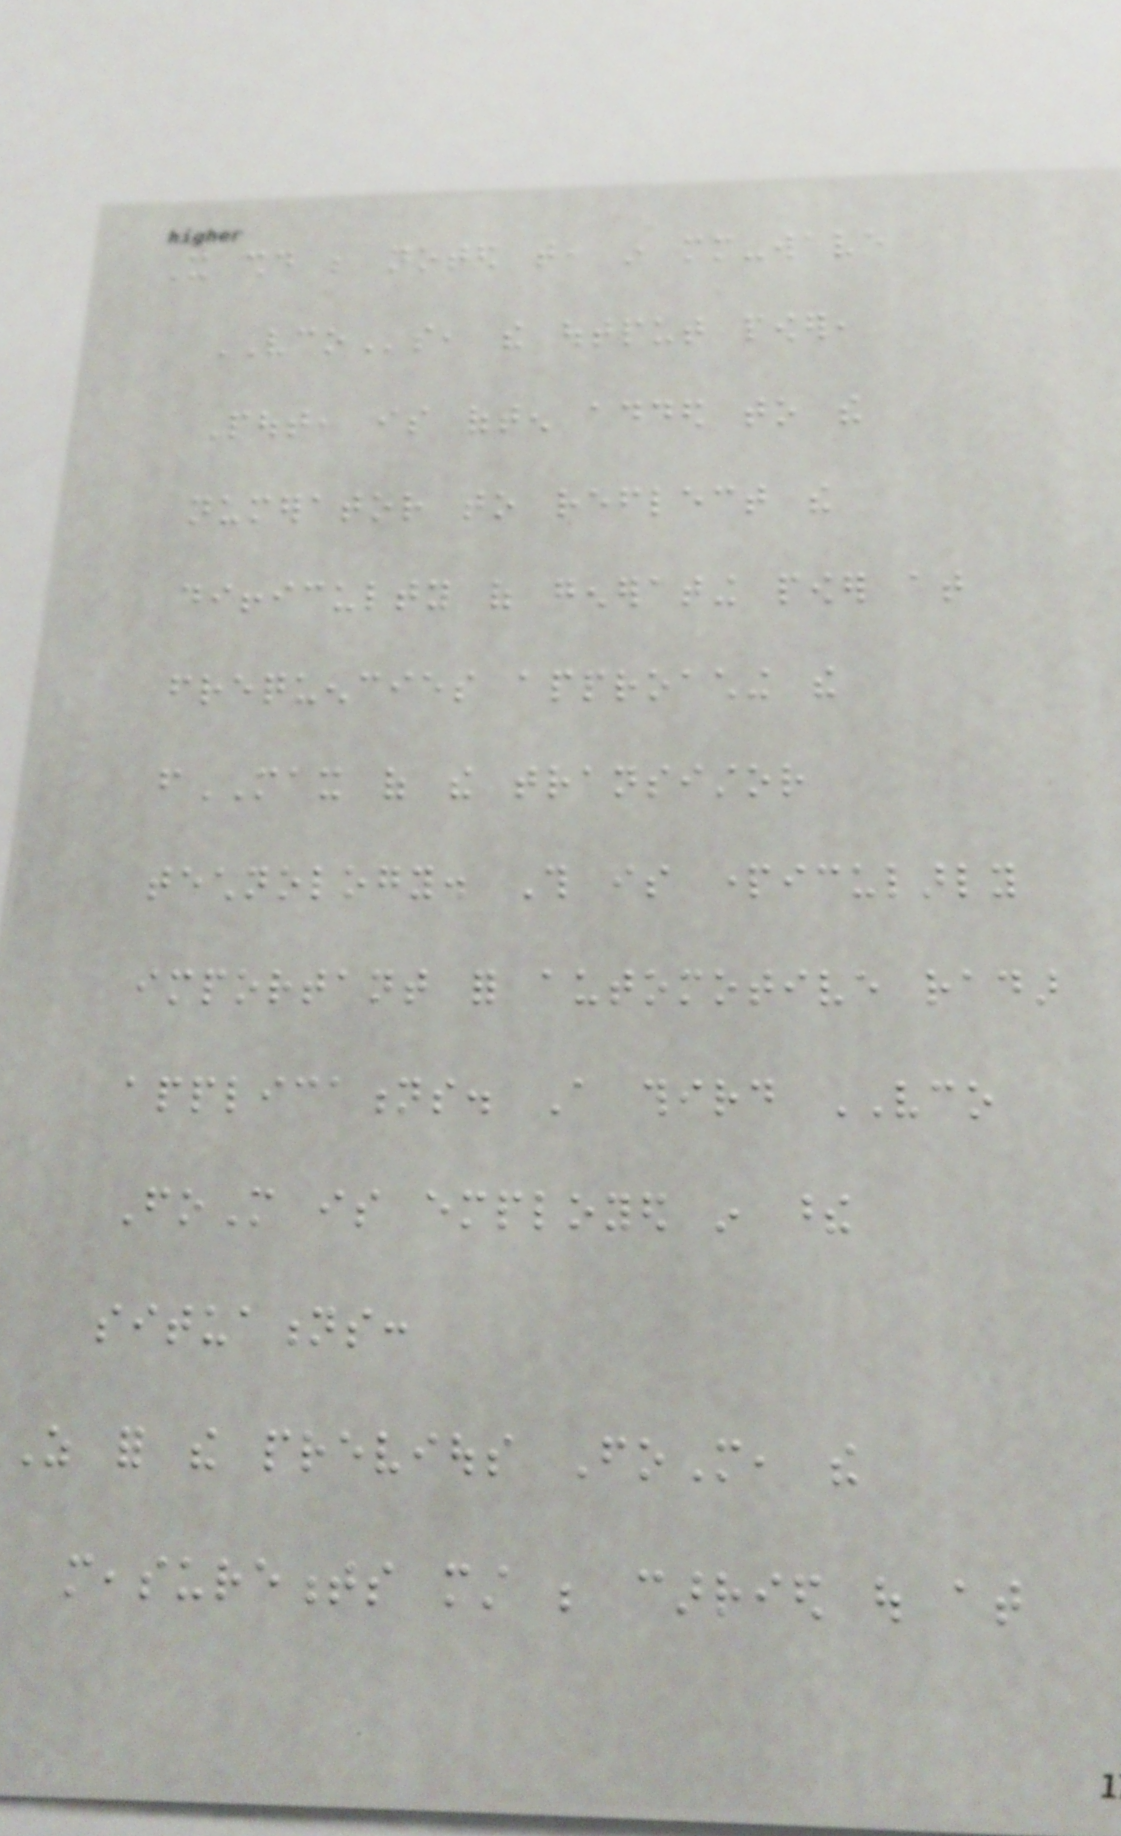It should be noted that, in mm-wave
VCOs, the output power,
Pout, is often added to the
numerator to reflect the
difficulty of generating power at
frequencies approaching the
fMAX of the transistor
technology. This is particularly
important for automotive radar
applications. A third VCO
FoM is employed in these
situations:
As for the previous FoM, the
measurements must be carried out at
